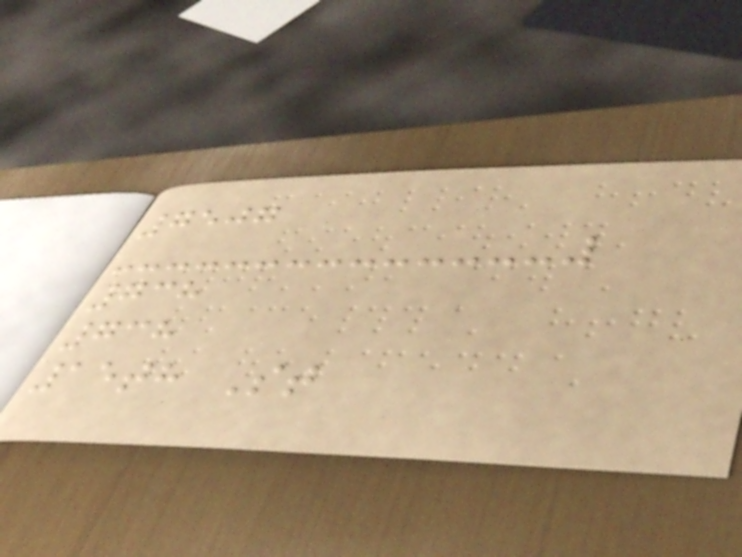7507
738
738
15th St
